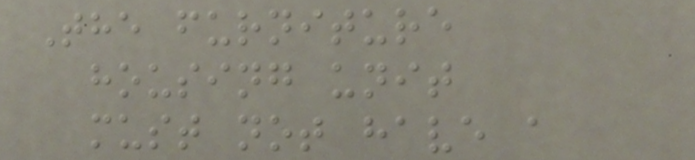The furniture
housing unit
must not have a
